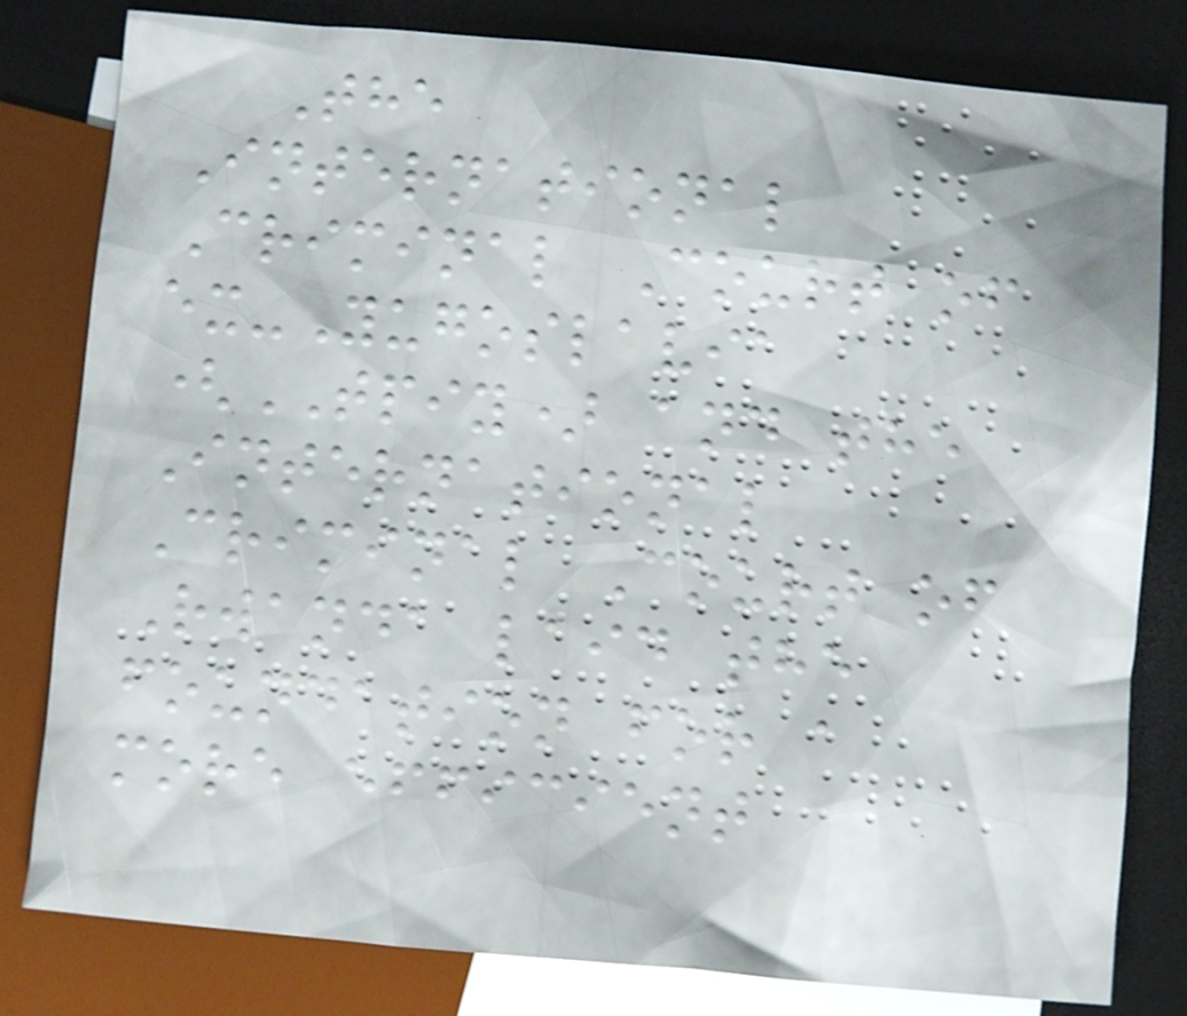The
International
Criminal Court of
ex-Yugoslavia
(TPIY) and the
International
Criminal Court of
Rwanda laid the
foundation for a
more efficient
